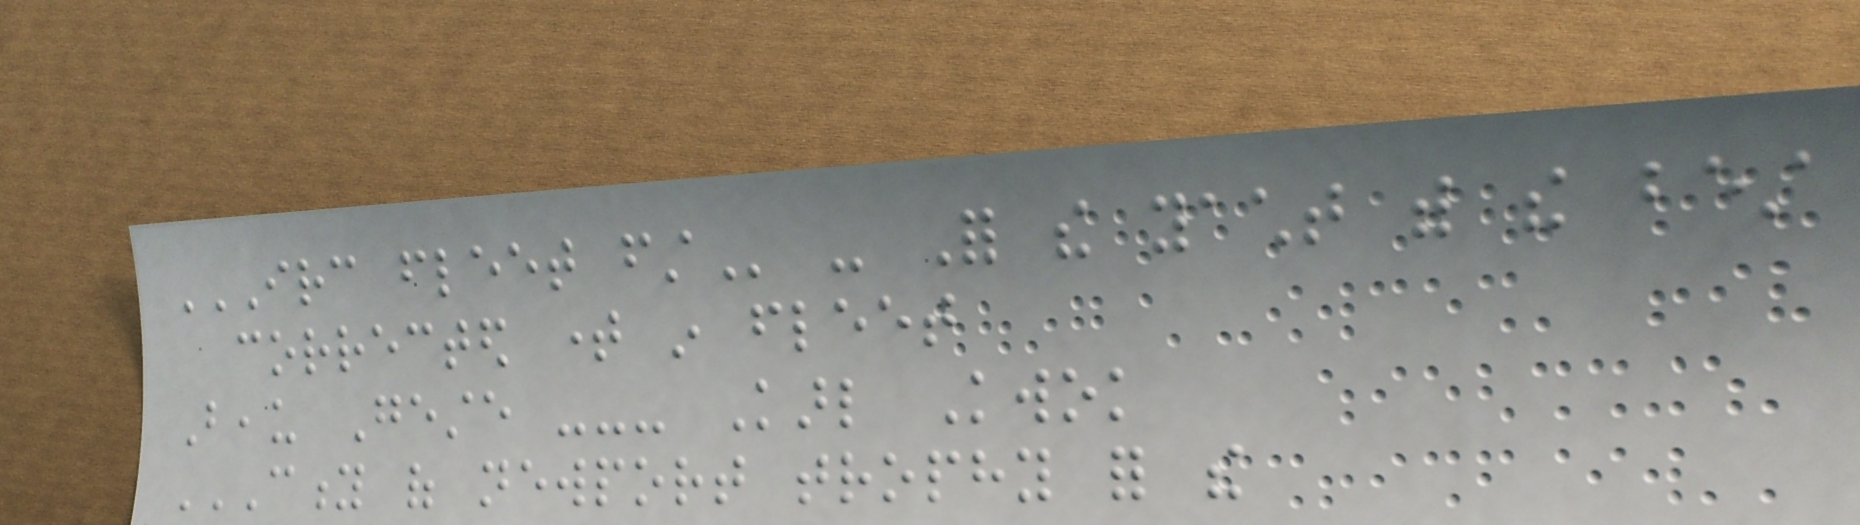IRC FLEET FIRST - For the yacht with the best
corrected time in fleet
Beau Geste --- Karl Kwok
CITY OF NEWPORT TROPHY FOR THE
